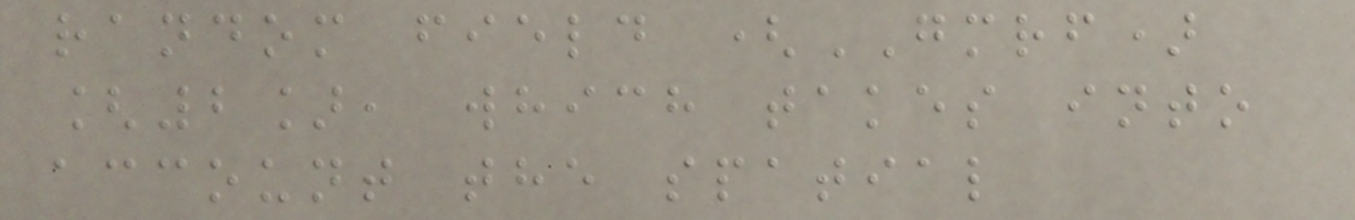random field (GMRF)
[2], which takes into
account the spatial
